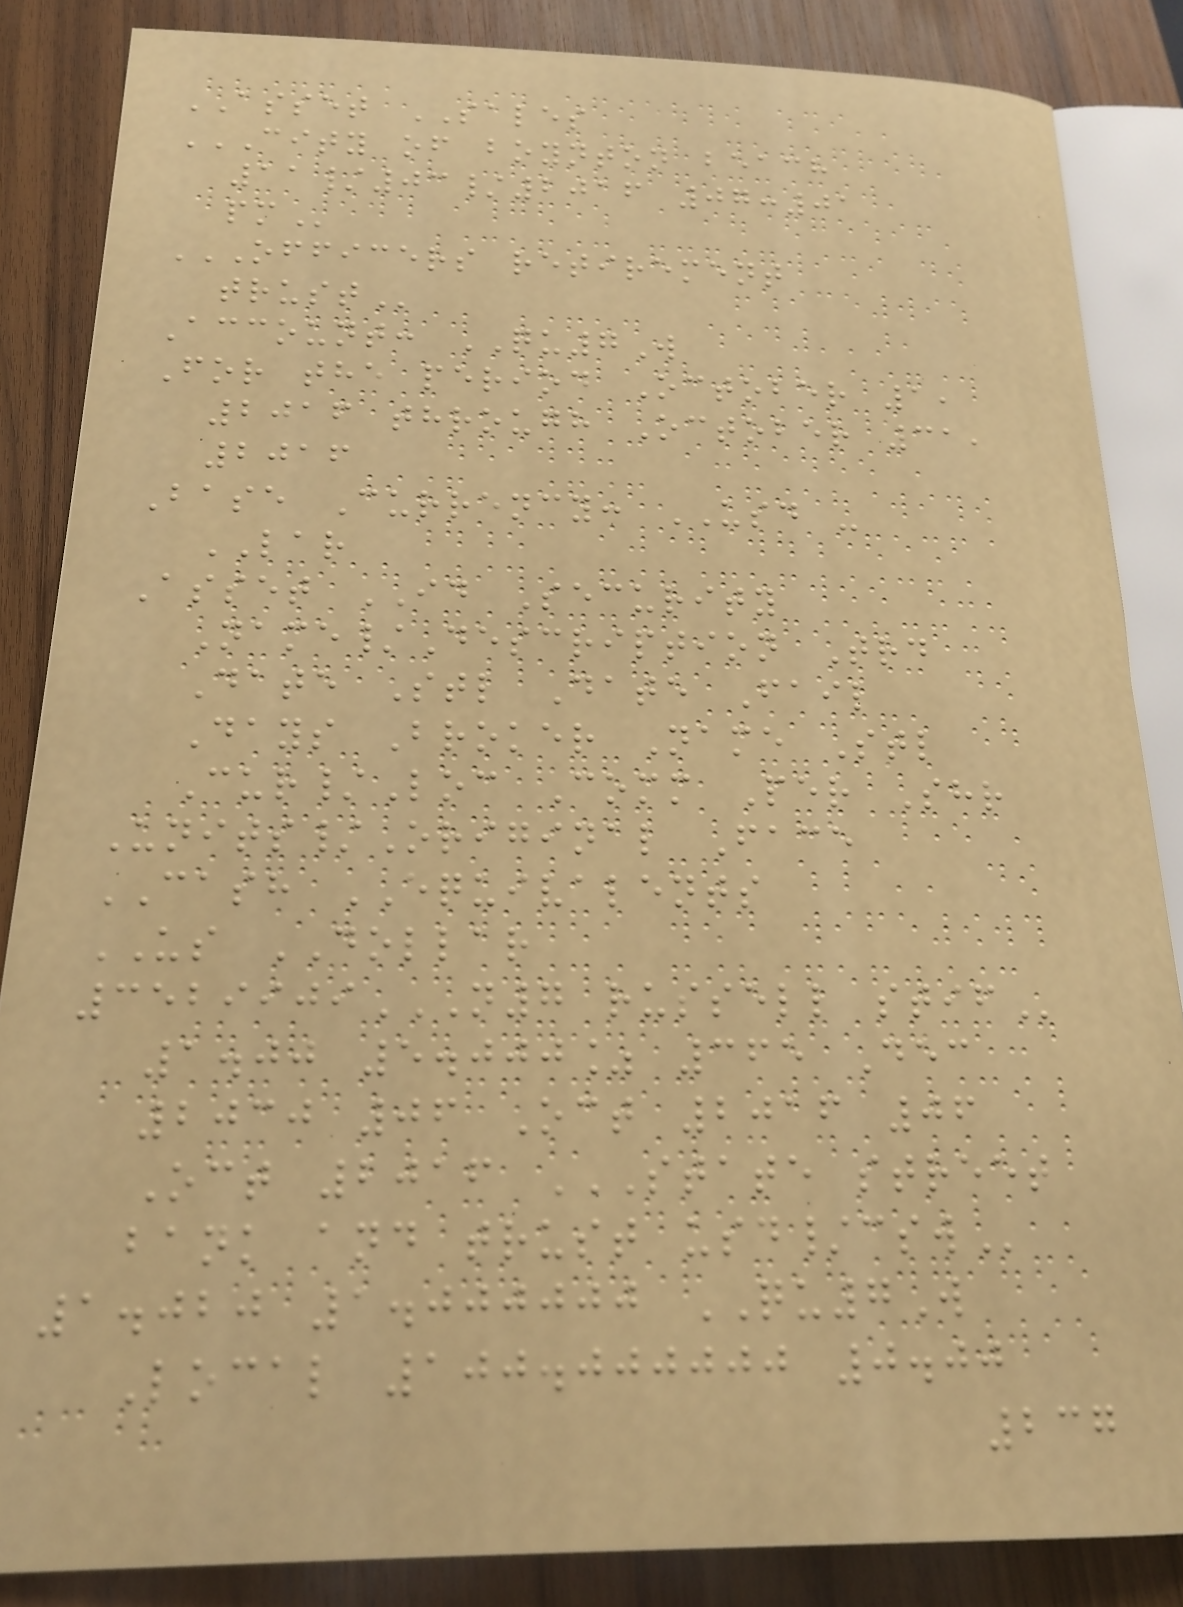ASSET SALES
CITY OF BOYNTON BEACH
11/03/2016 07:01
PM
OFFICERS RETIREMENT
TRUST
Account: QU7W
For the period October 1,
2016 through October 31,
2016
Base Currency: USD -
LAR
Asset ID Security
Name/Description Trd
Date Stl Date Fail
Days Broker Name Stl
Cur/Loc Comm Per Shr
Units/Original Face
CASH EQUIVALENTS
US DOLLAR
3529909N7 RUSSELL STIF
1.00 5.000% 365 Dec
2030 06 Oct 2016 06
Oct 2016 STATE STREET
BANK AND TRUST USD/CSW
1.020 1.000000 QU7W
Local 100.000000 0.00
237
